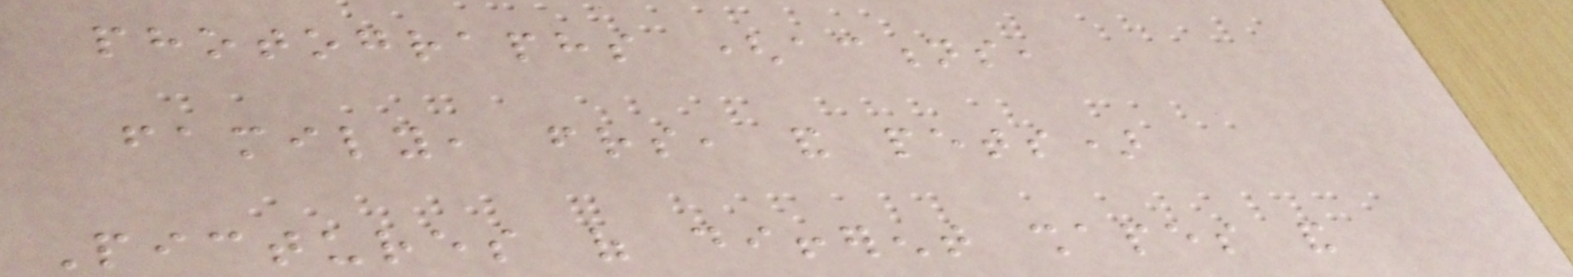photographs (actions,
family, friends, and pets)
Pictures of different shapes and
